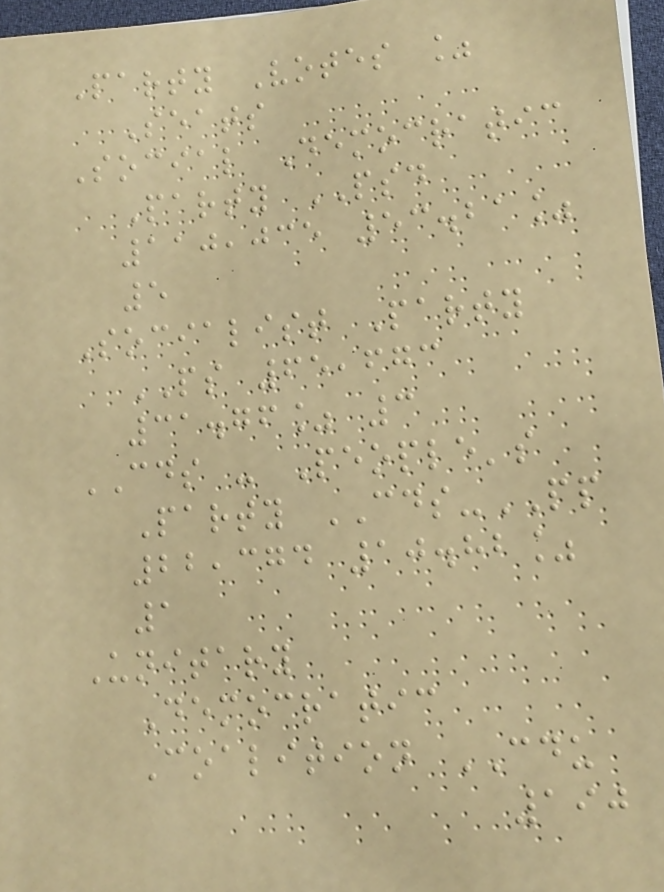Party Votes %
Seats
Social Democratic
Party PSD
110,035 53.21%
5
Socialist Party
PS 65,673
31.76% 3
CDS - People's
Party CDS-PP
22,374 10.82%
1
Unitary
Democratic
Coalition CDU
190
